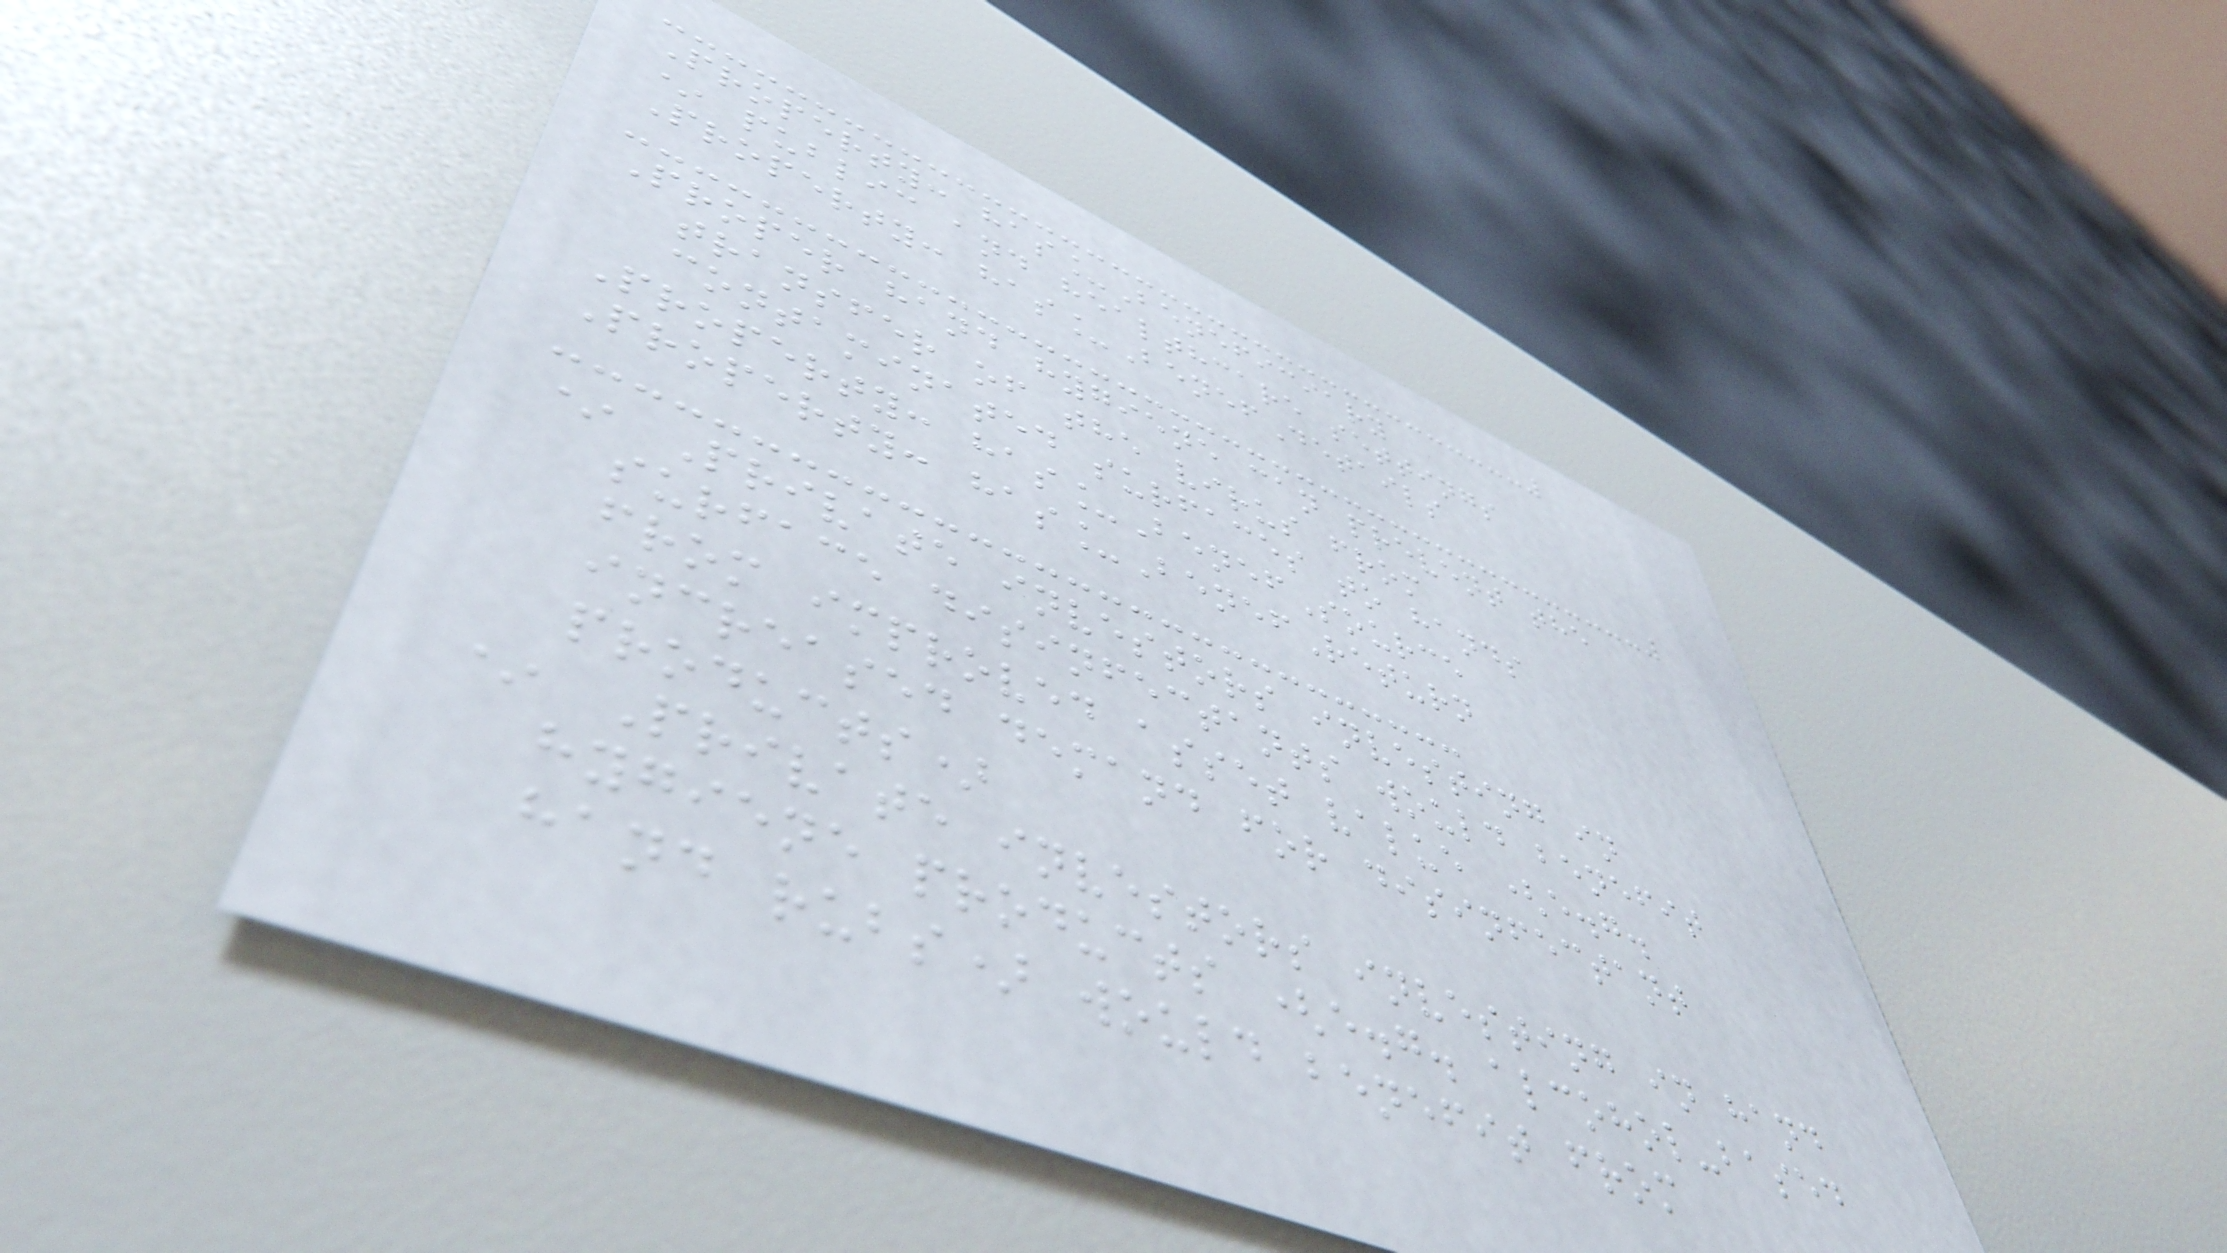Property: has_Beneficiary
* public and healthcare settings
Property: has_BenefDetails
Proper hand hygiene can prevent the
transfer of the virus from
contaminated surfaces to hands
Property: has_BenefSource
Property: has_BenefReturn
* Private investors investing in
surface disinfectants would benefit
from improved asset value (e.g.
increased demand for disinfectant
products)
* Private investors investing in hand
hygiene products (e.g. alcohol-based
hand rubs) would benefit from
